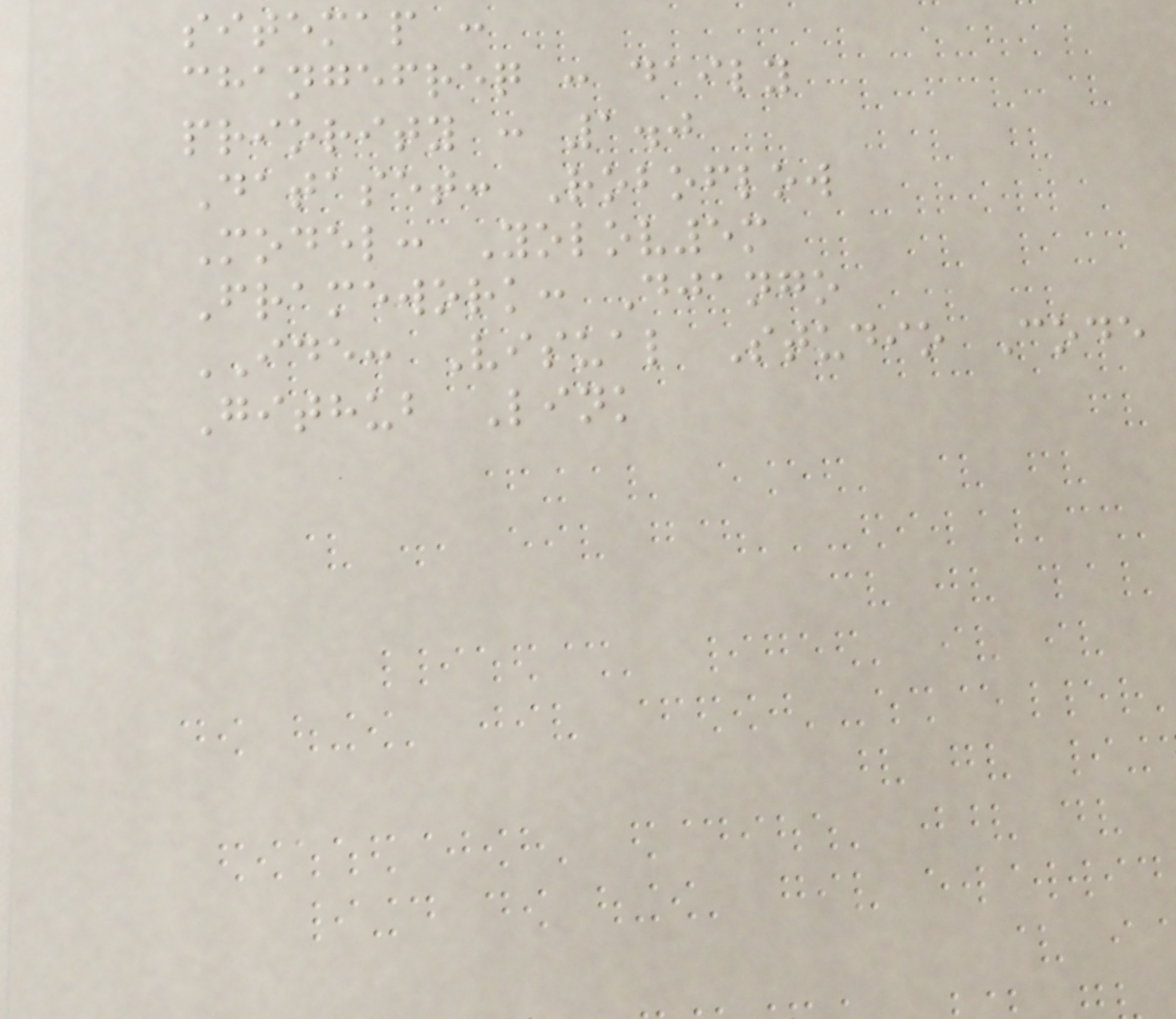sitemap :
changefreq : daily
priority : 1.0
Dataset: Roboflow
Model: Yolov5m
Framework: Django
IDE: Visual Studio Code
Github Link
